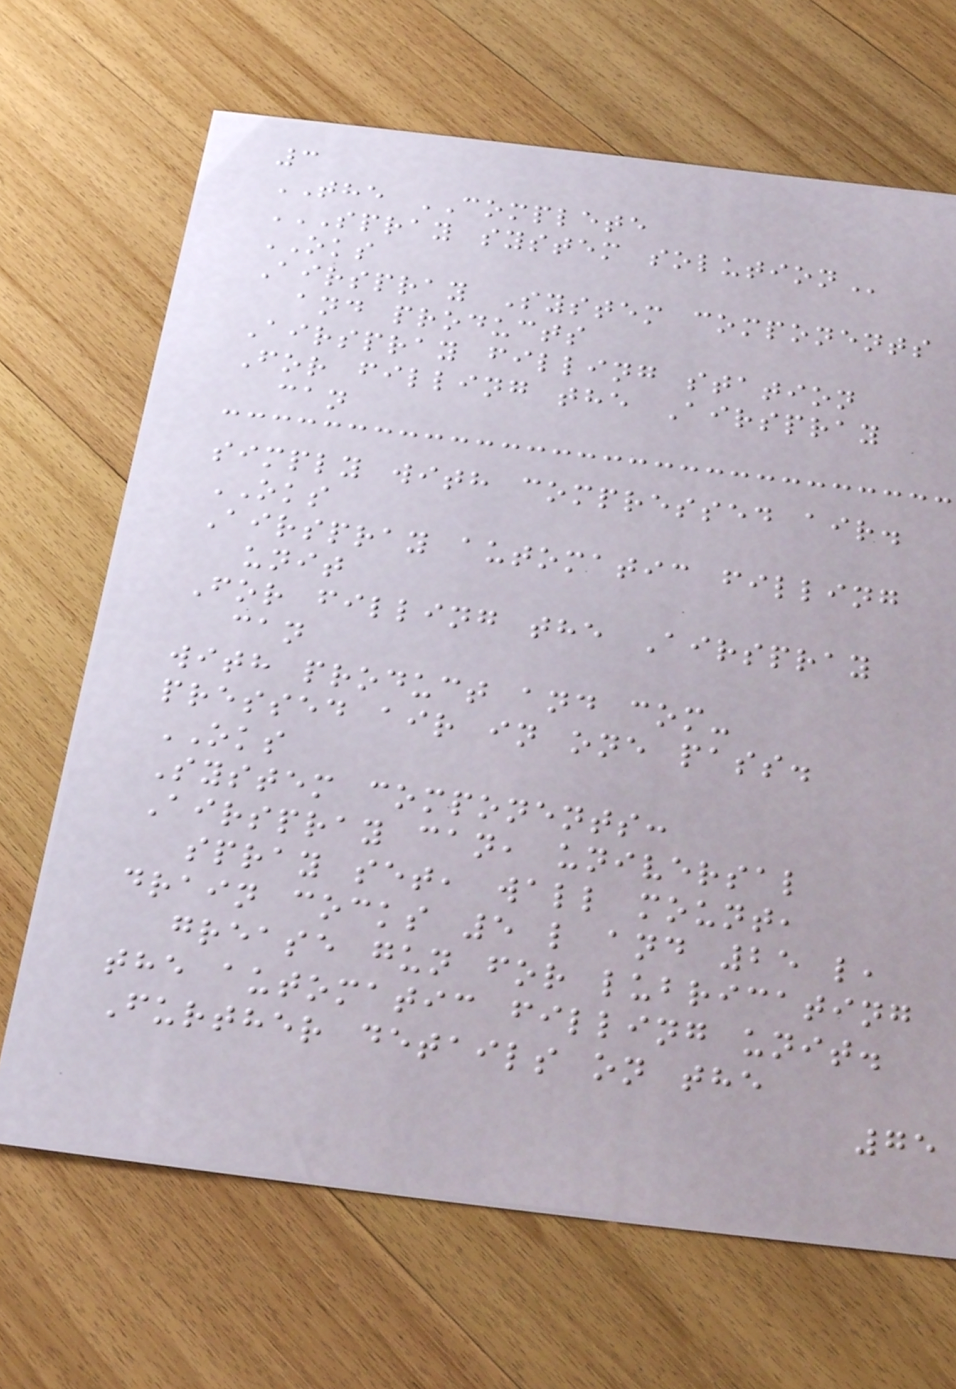3
THE COMPLETE
SPRAY SYSTEM SOLUTION
OKS
Airspray System components
and products
Airspray filling station
For filling the Airspray
can
simply with compressed air.
OKS
Airspray automatic filling
unit
For filling the Airspray
can
with product and com-
pressed air in one pass.
OKS
System components:
Airspray can, universal
spray set, wall mount,
drain cocks 5 l and 25 l,
grease gun for lubricating
the automatic filling unit.
Further details on the
75
